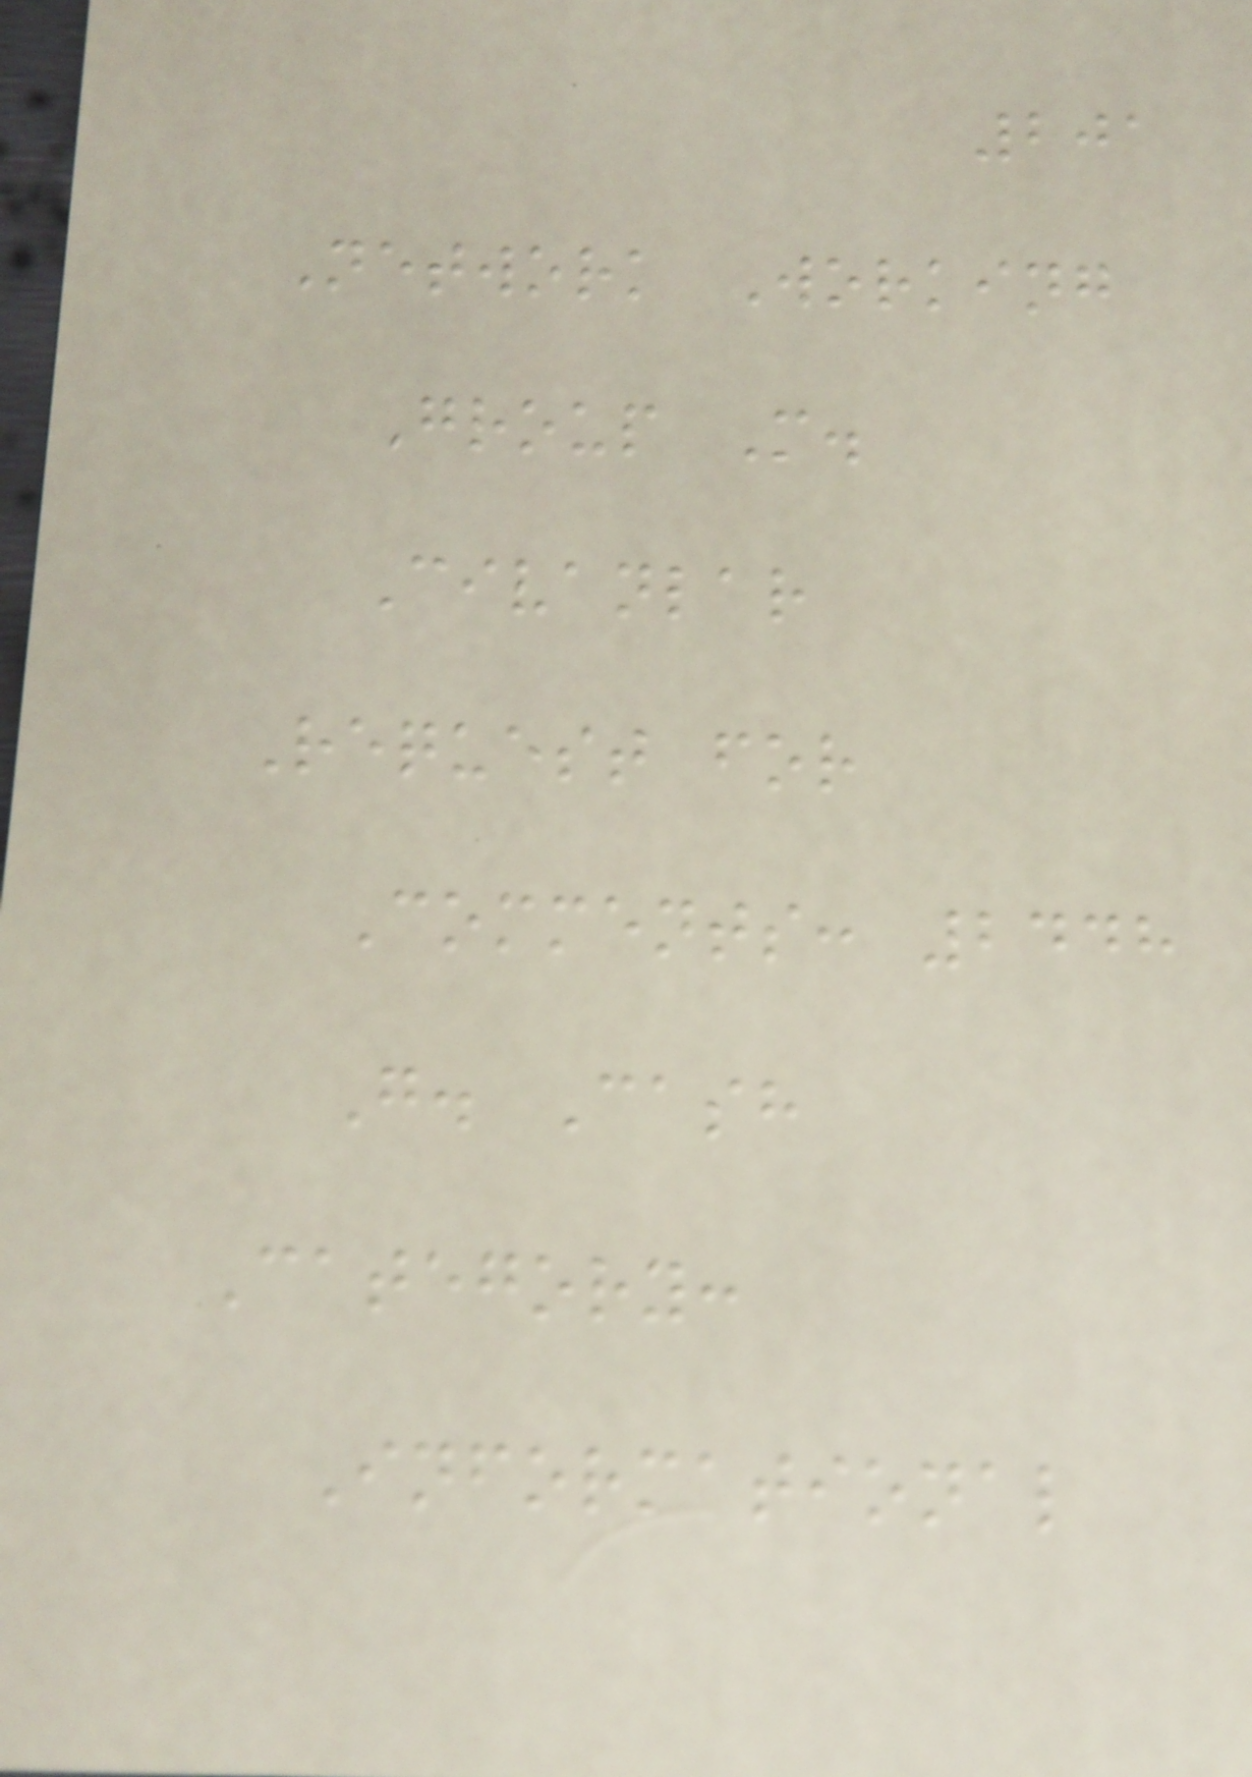201
Network Working
Group M.
Civanlar
Request for
Comments: 2448
G. Cash
Category:
Informational
